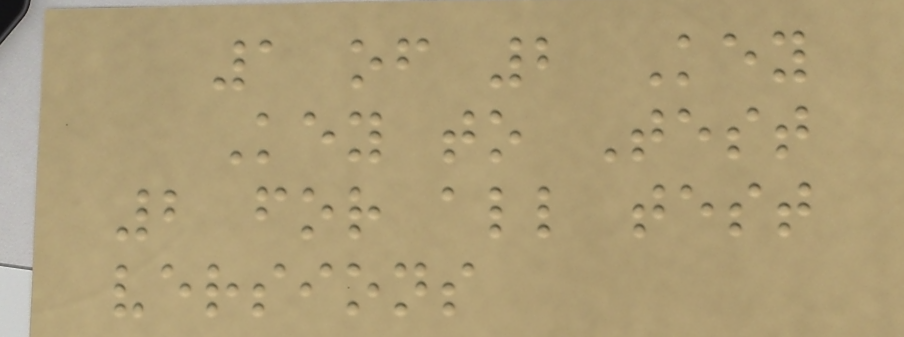1 of 2 Key
Key to Test
2 for all test
versions
